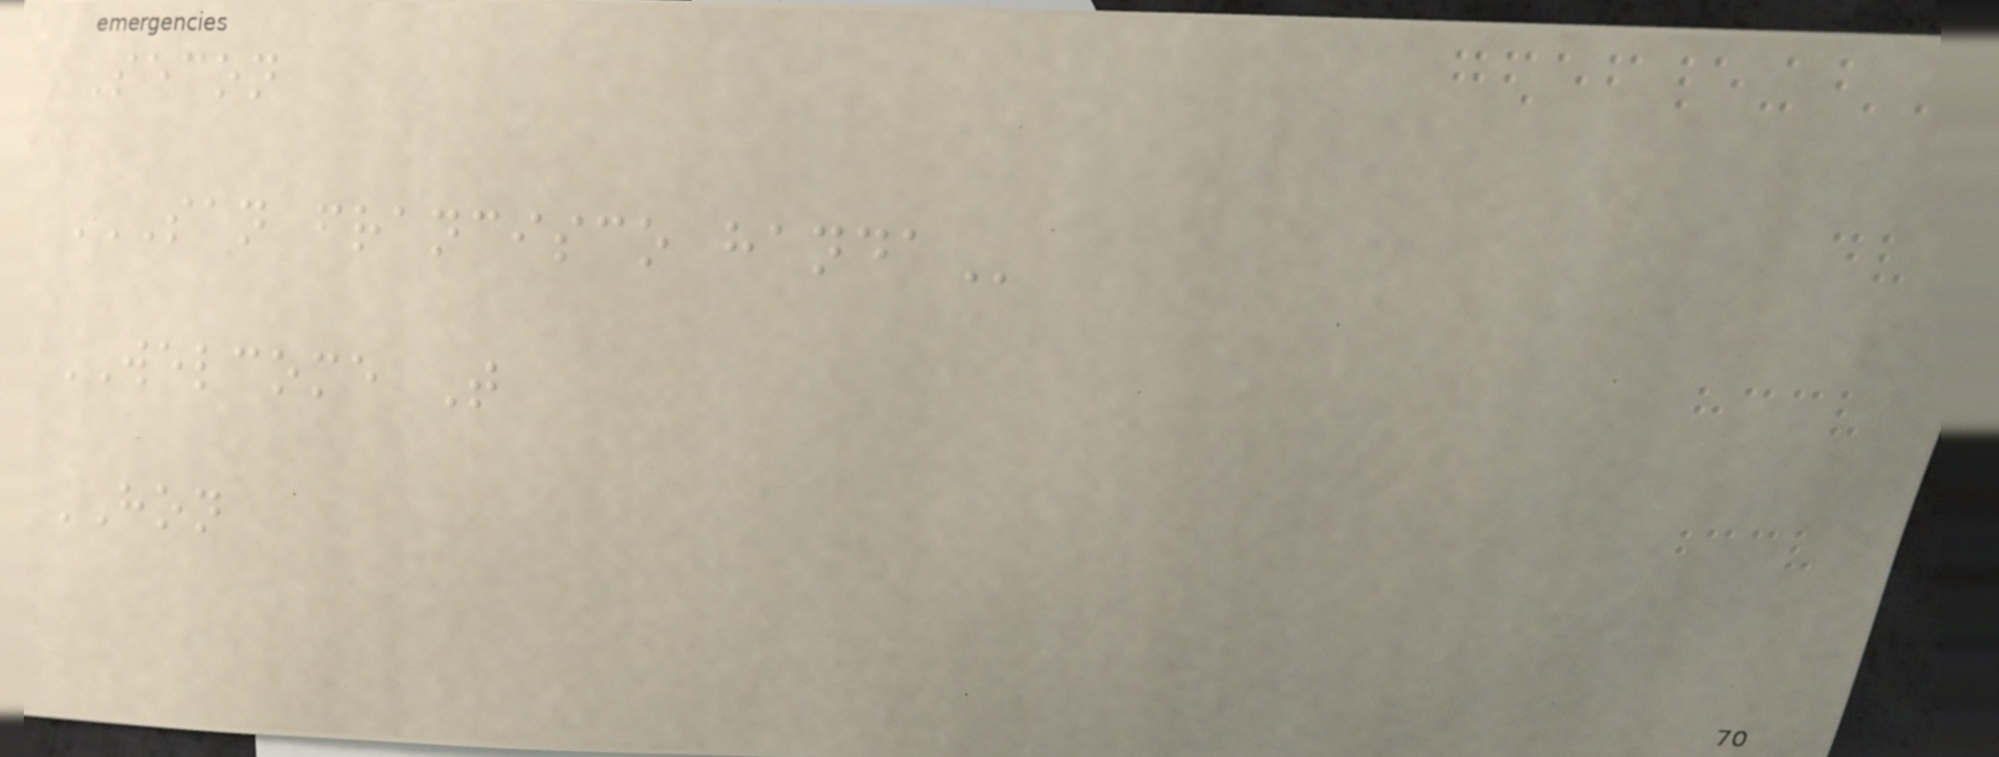Secon
SAN FRANCISCO HANDA
WELCOME T
HON
